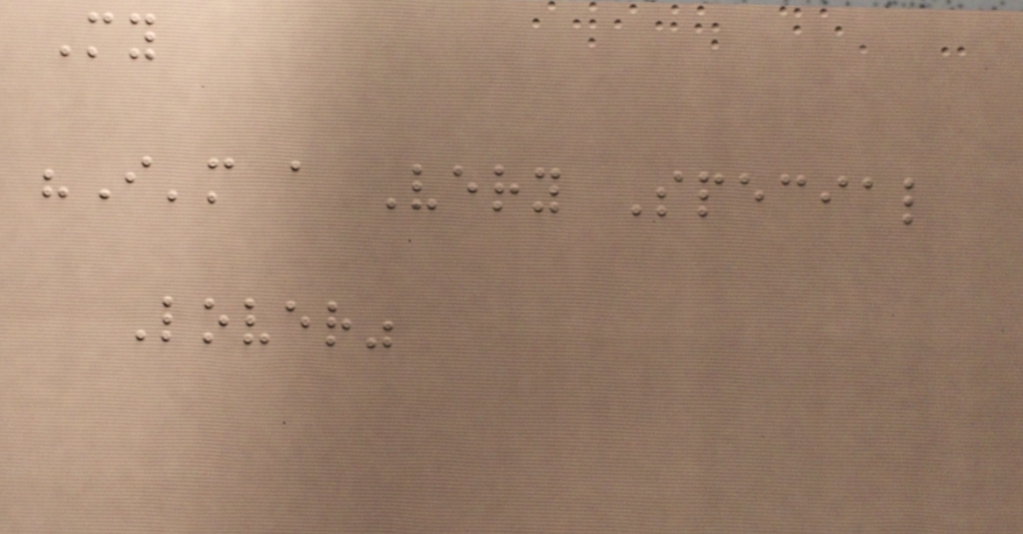My
"I'm a Very Special
Lover"
